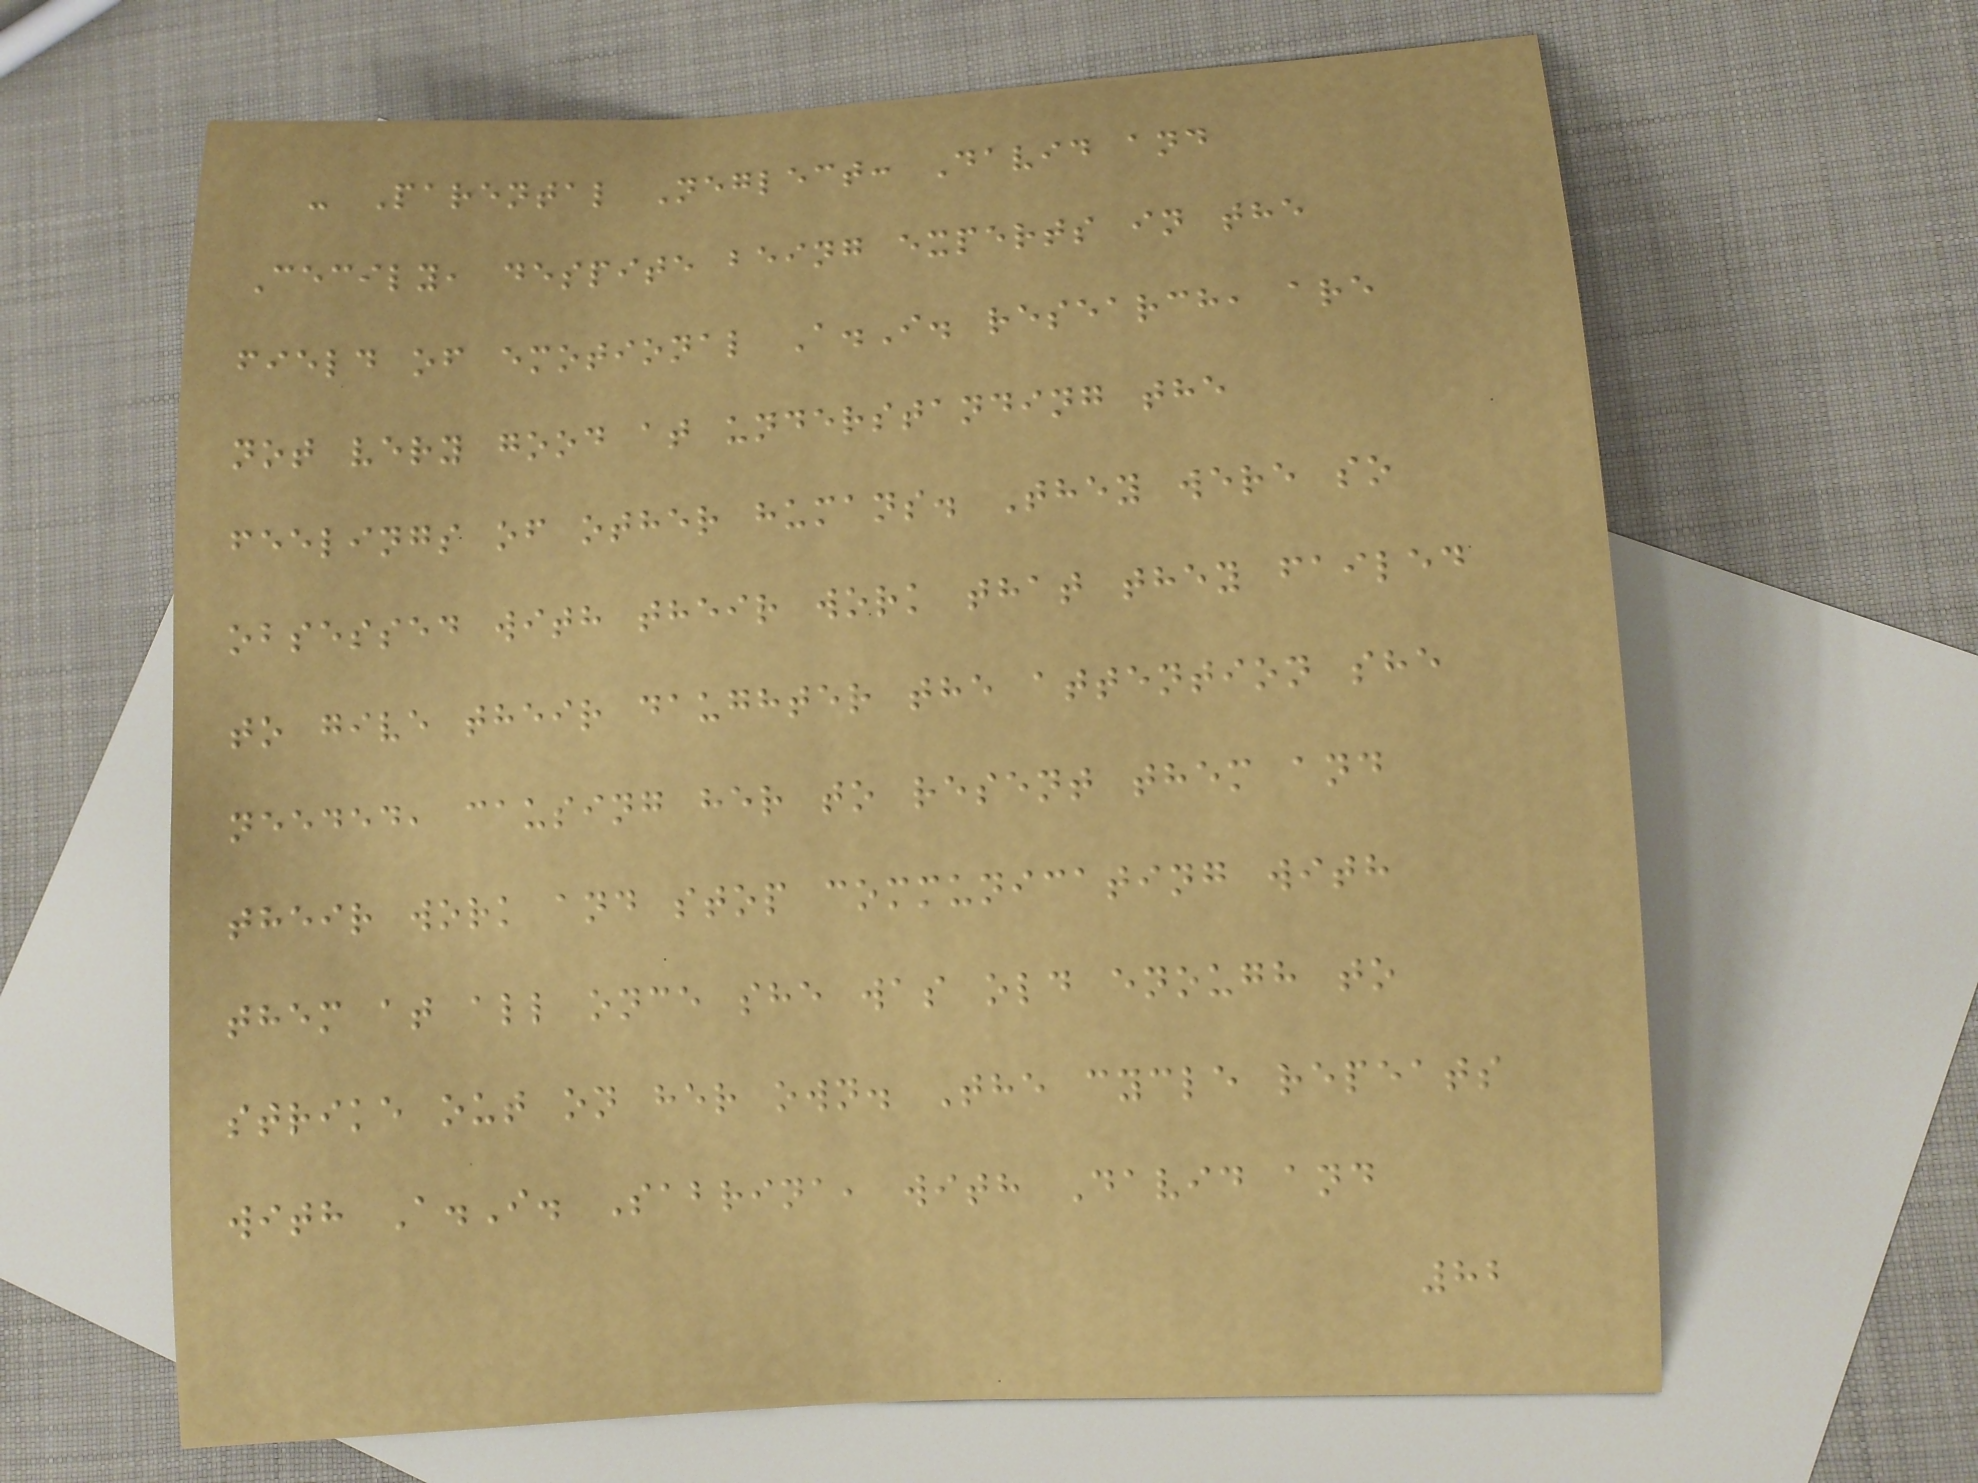- Parental Neglect: David and
Cecily, despite being experts in the
field of emotional A.I. research, are
not very good at understanding the
feelings of other humans. They were so
obsessed with their work that they failed
to give their daughter the attention she
needed, causing her to resent them and
their work and stop communicating with
them at all once she was old enough to
strike out on her own. The cycle repeats
with A.I. Sabrina, with David and
82
